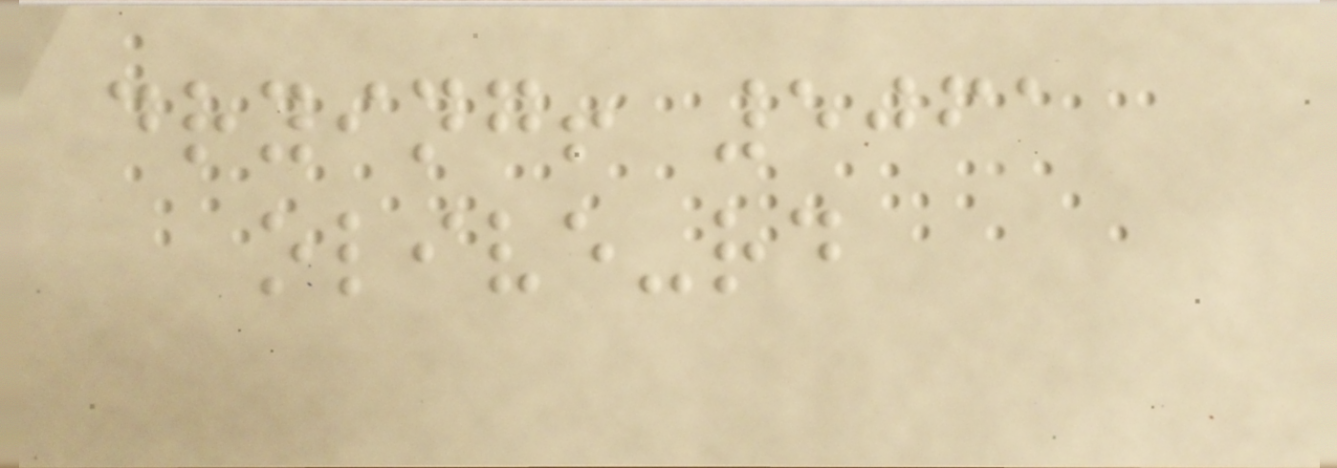drying! 5061
olive-rd
